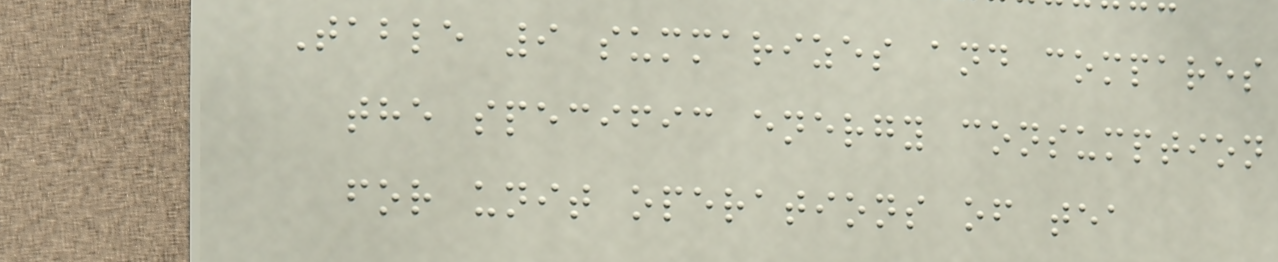Table 9 summarizes and compares
the specific energy consumption
for unit operations of tea
